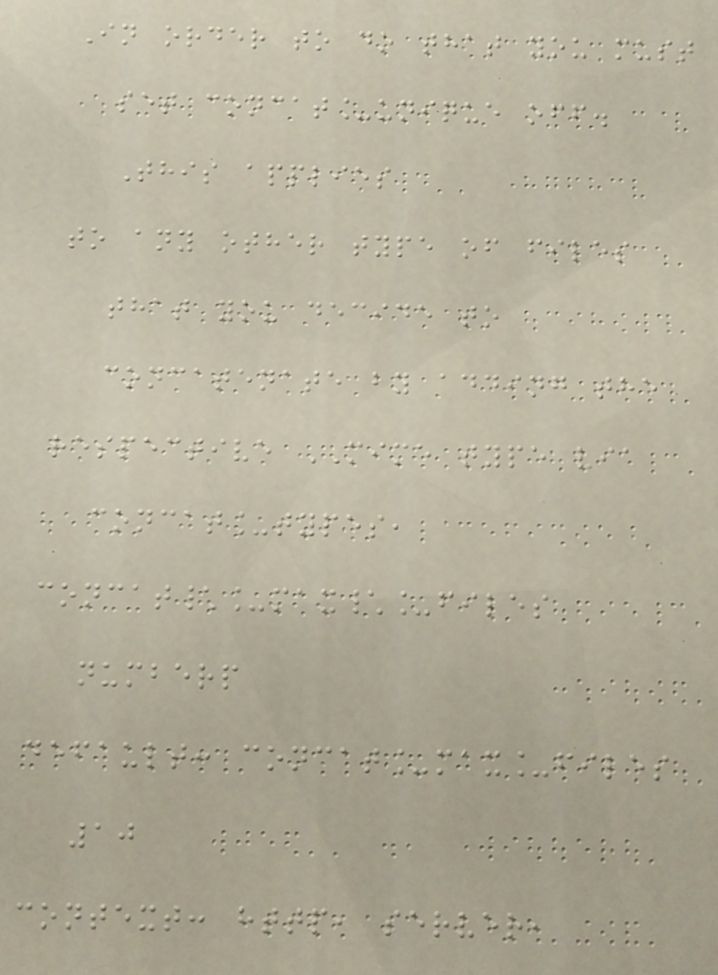In order to do that you must
set concat_unique off.
This applies
to any other type of files
that you decide to
concatenate by adding the
respective MIME type via
concat_types,
concat\_max\_files
numberp
default: concat_max_files
10
context: http, server,
